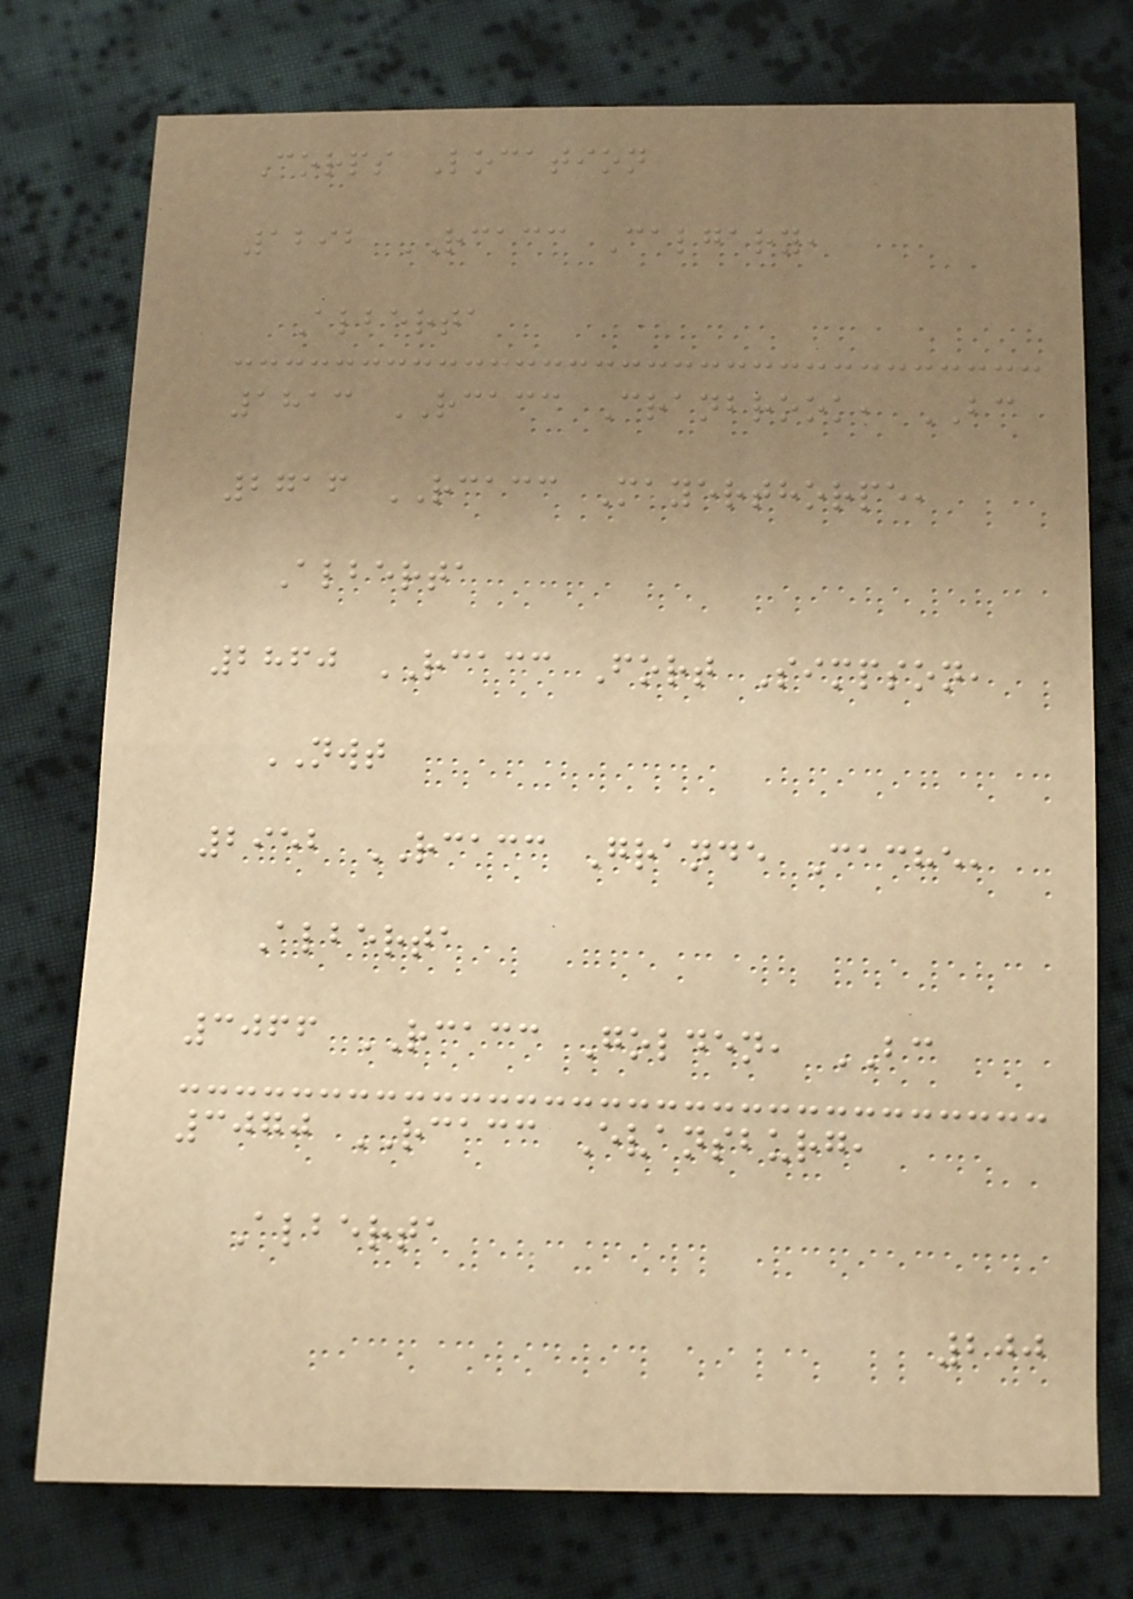Corps Location
1292 RCACC Calgary,
Alberta
1813 RCACC Cranbrook, BC
2716 RCACC Mayerthorpe,
Alberta
2860 RCACC Fort Simpson,
NWT
2952 RCACC Grande Cache,
Alberta
3066 RCACC Golden, BC
3070 RCACC Evansburg,
Alberta
200
